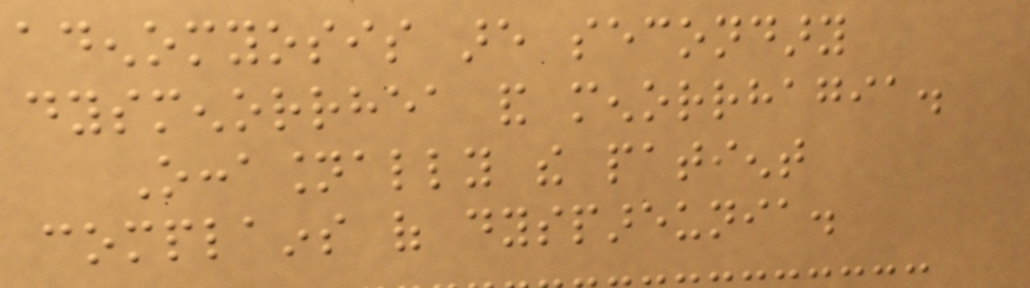adenomyosis are secondary
dysmenorrhea and menorrhagia.
Occasionally the patient
complains of dyspareunia.
